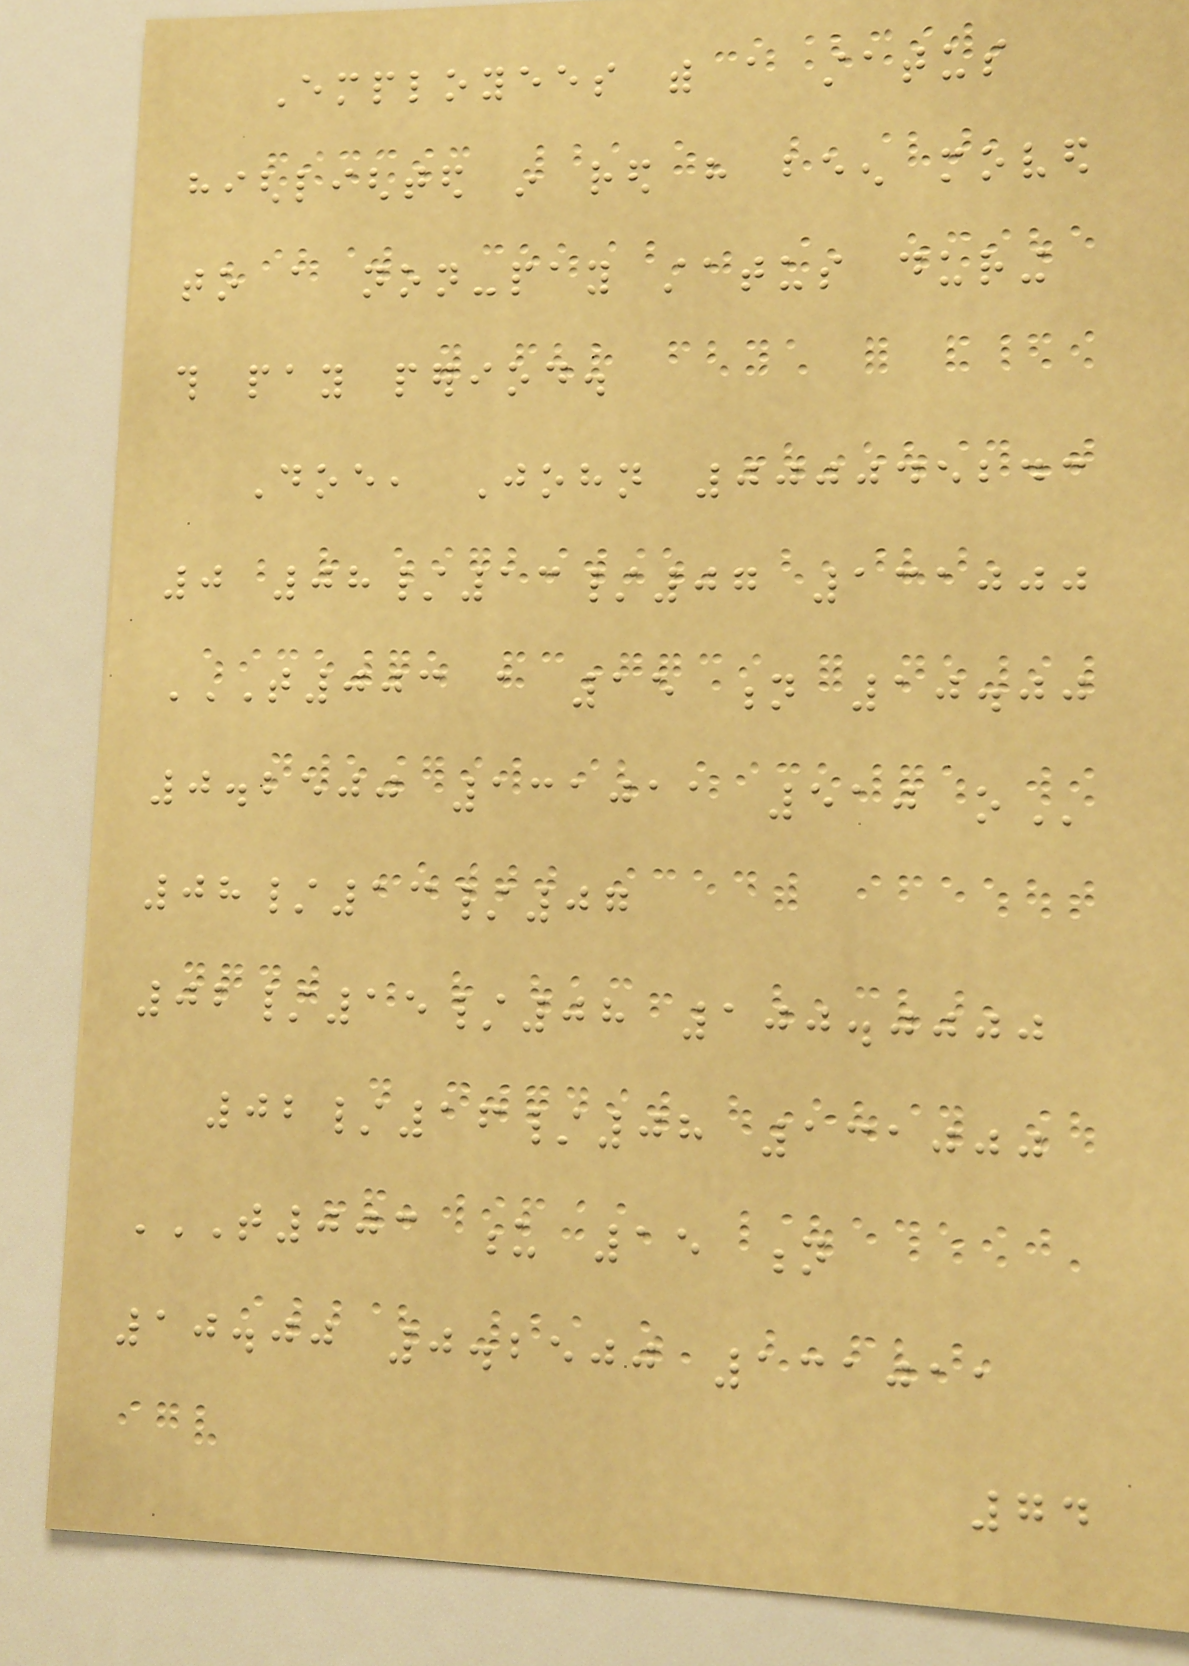Employees with a status
highlighted in red have been moved
to a non-pay status during
this pay period.
Doe, John 000045243
0 08/13/07 131000
T003 A 15 N 10.00
0.2500 131011 510 O
08/13/07
02/15/08 100.0000
02/16/08 131000
T003 U 15 N
10.00 0.2500 131011
74
